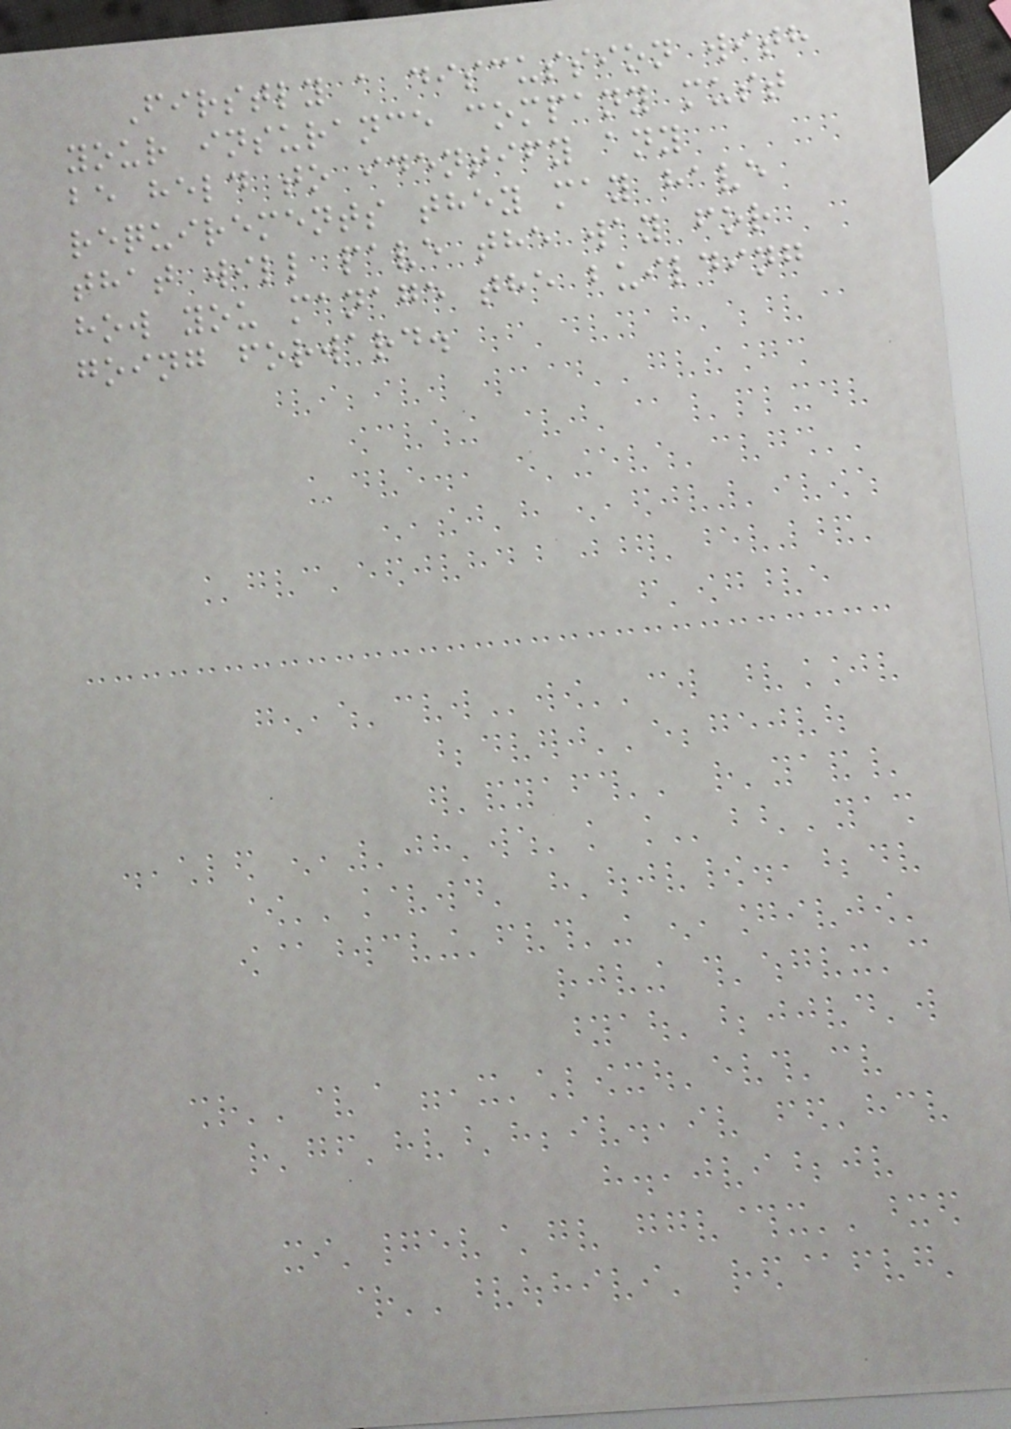Firstly a discussion with
your insurance company must
be held to identify any
requirements they may have
that will pave the way for
how you manage the building
going forward.
